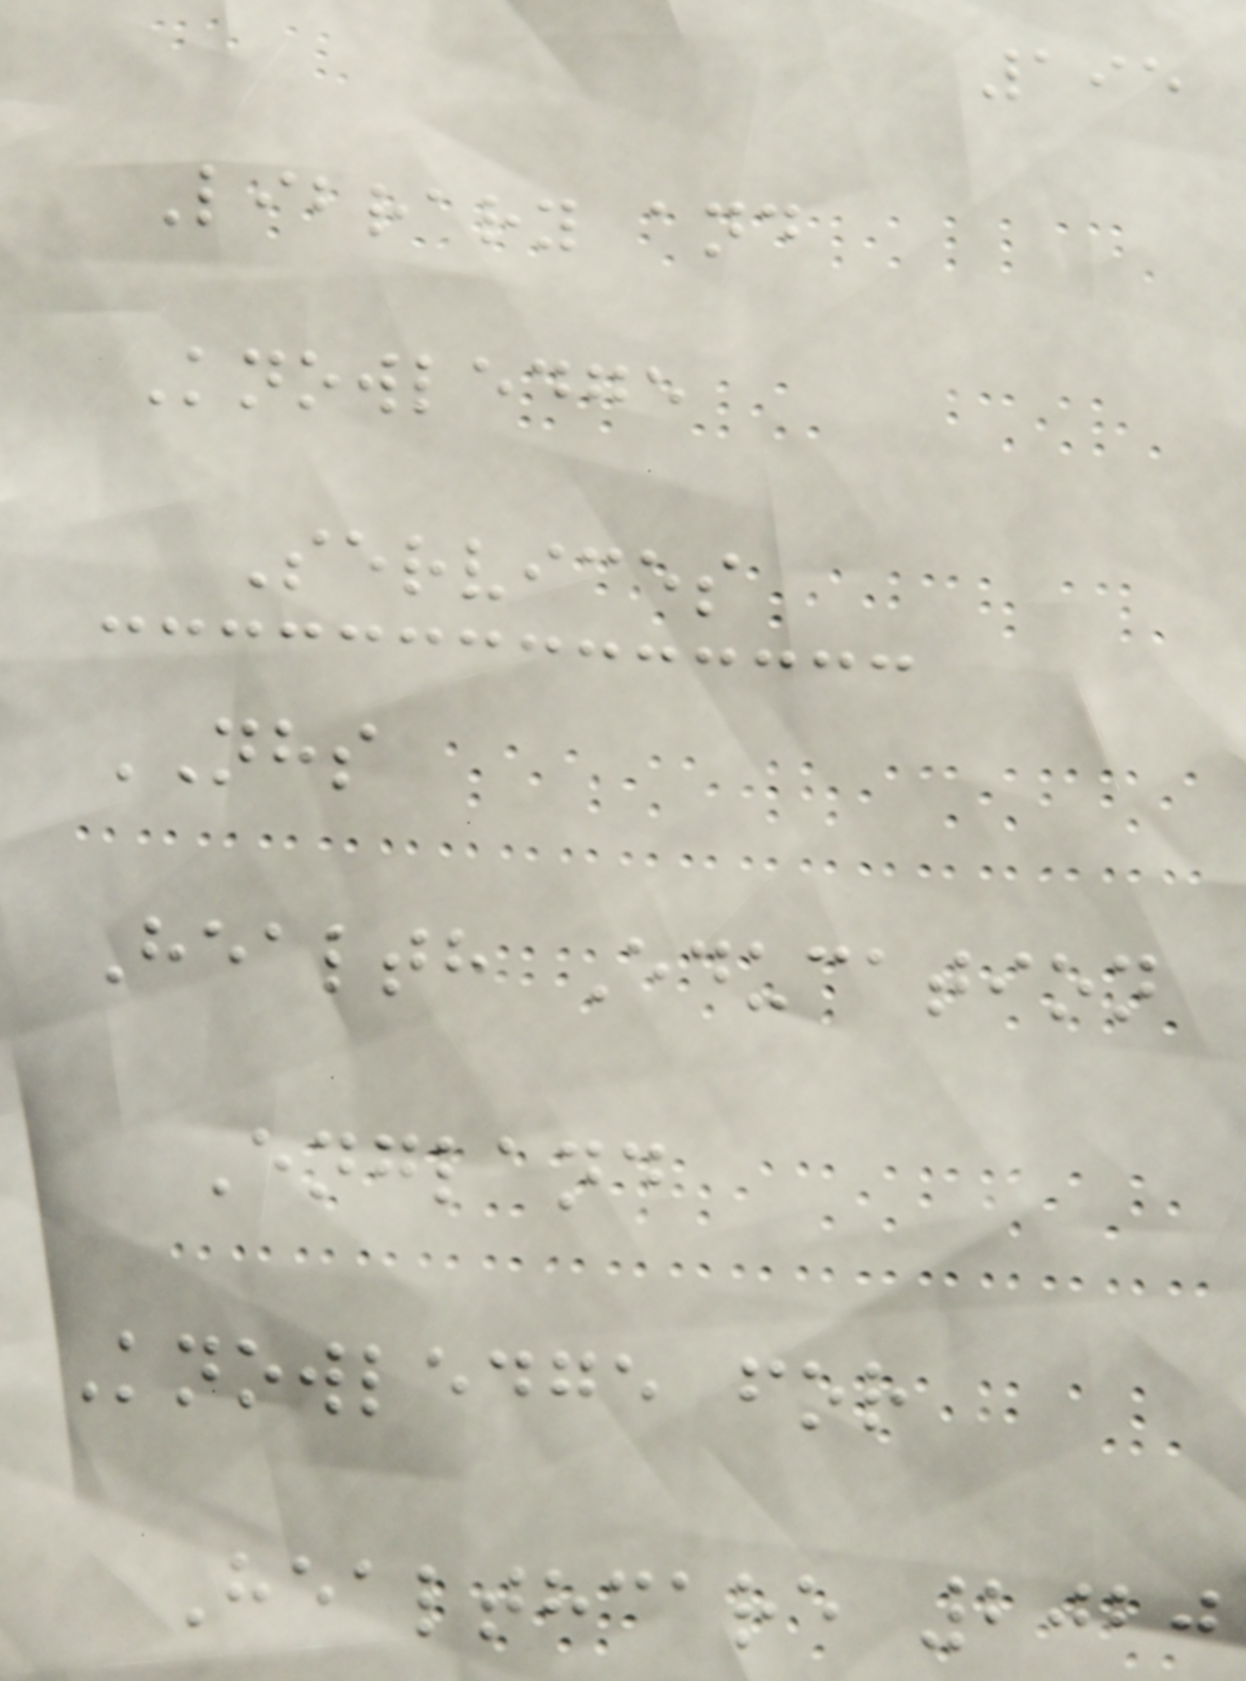195
Library and
Knowledge
Services
NHS
Health Education
England
Knowledge for
Healthcare 2020
